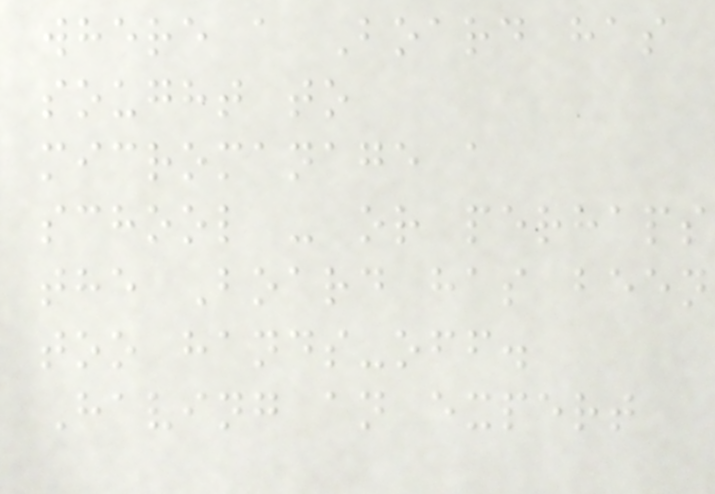where a Board has
sought to
micromanage a
school - or perhaps
the Board has been
too hands-off.
Having an expert
